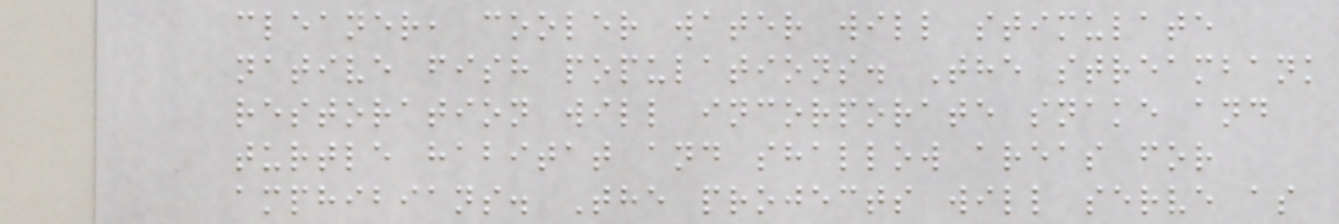cleaner, cooler water will stimulate
native fish populations. The streambank
restoration will incorporate snake and
turtle habitat and shallow areas for
amphibians. The projects will serve as
